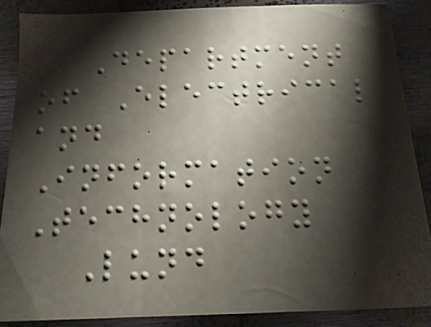Department
of Electrical
and
Information
Technology
Lund
